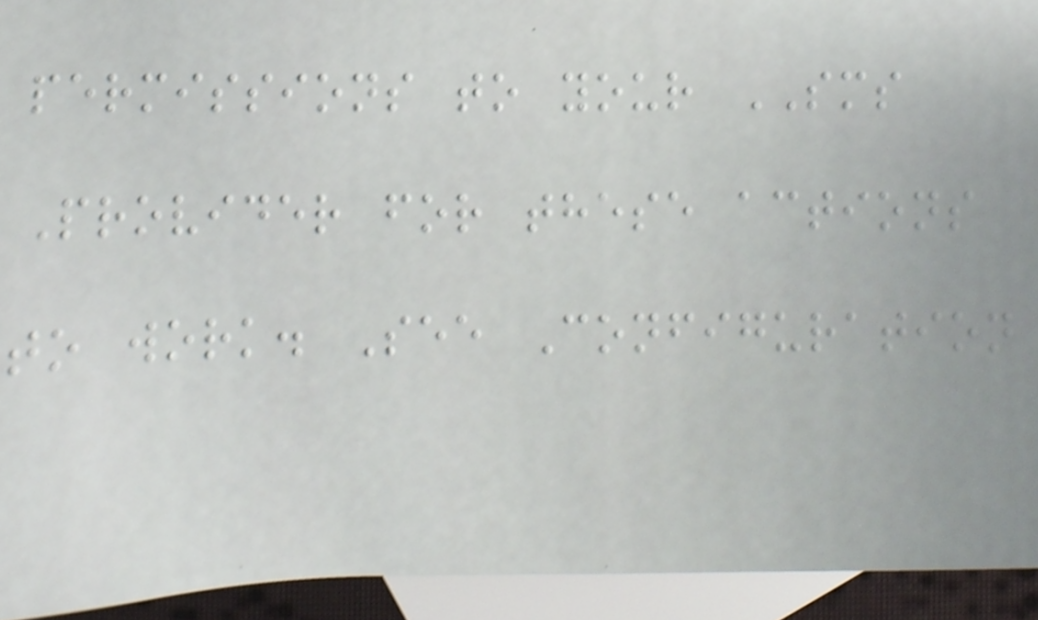permissions to your SMS
Provider for these actions
to work. See Configuration
